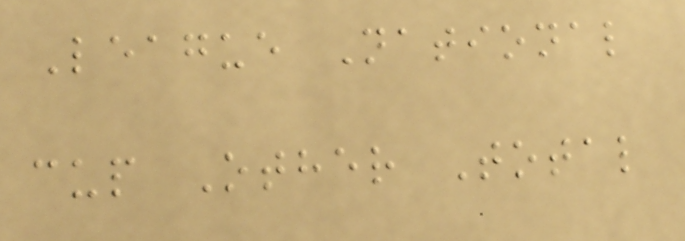League National
cup Other Total
